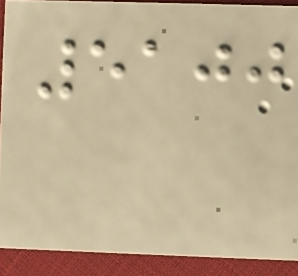5100
